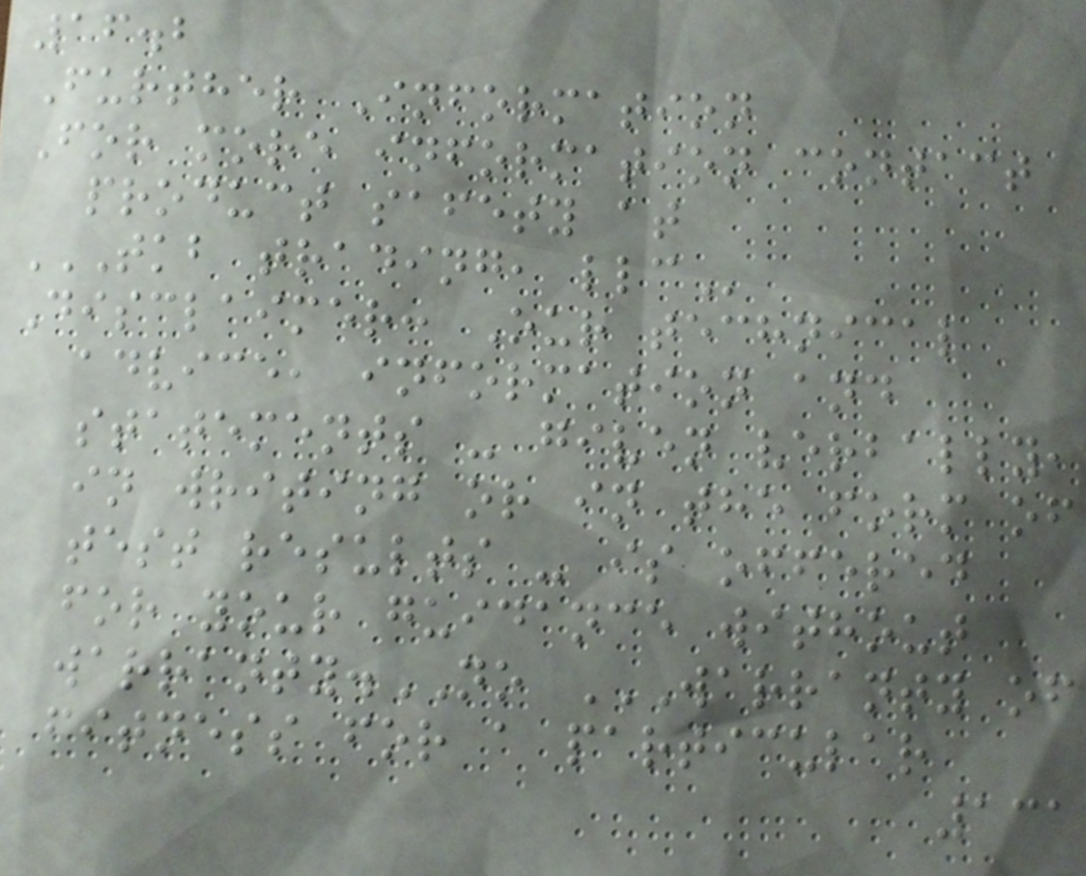16.2
Further Information
For more information contact
product safety at
TKB TRADING, LLC
Disclaimer: Our technical
advice, information and
statements - given verbally,
in writing or in the form of
test results - is offered
for your guidance without
warranty.NO WARRANTY OF
FITNESS FOR A PARTICULAR
131
